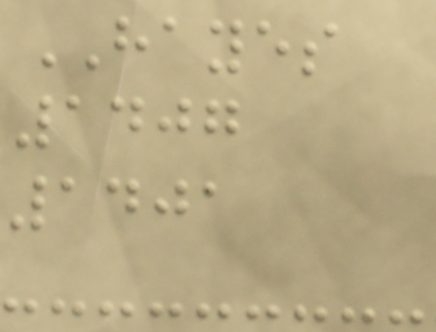HAYES
1407
1401
